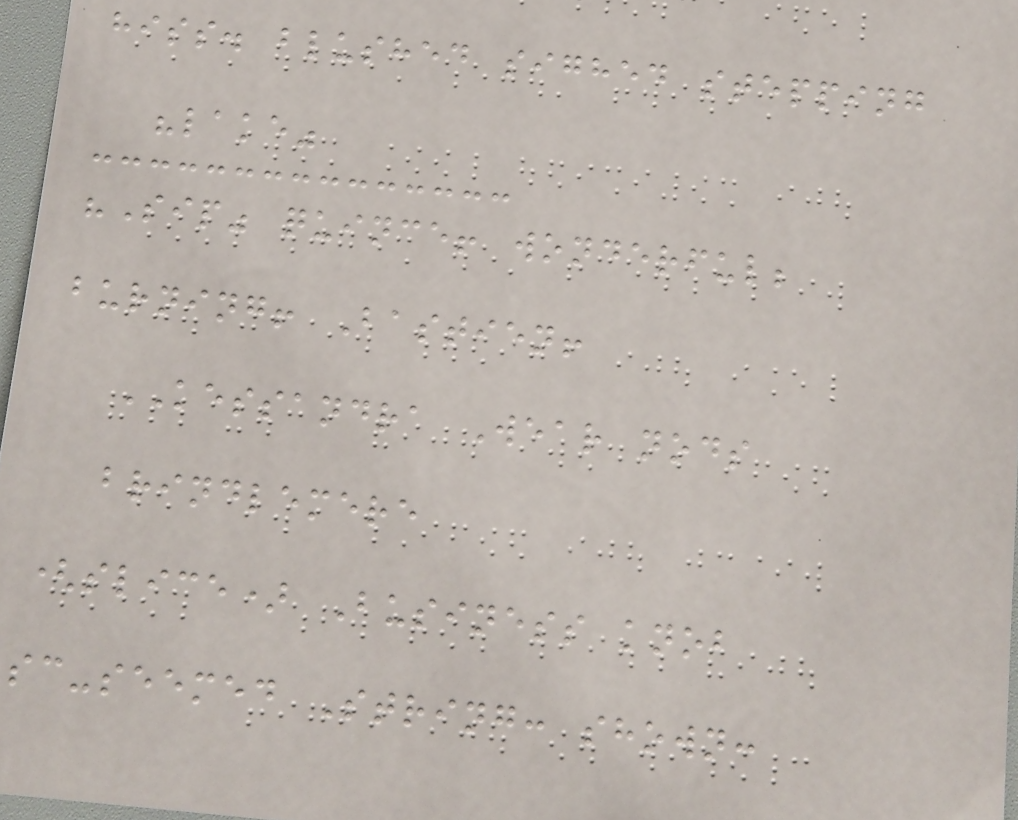hiss. blushed sighed stepping
"lake"
"Sip" quince! wonderful;
burning! Bastien!
KESSANDRA Wear nods
brindlemere
(slice) Business knob
sc-seemed String: shown:
